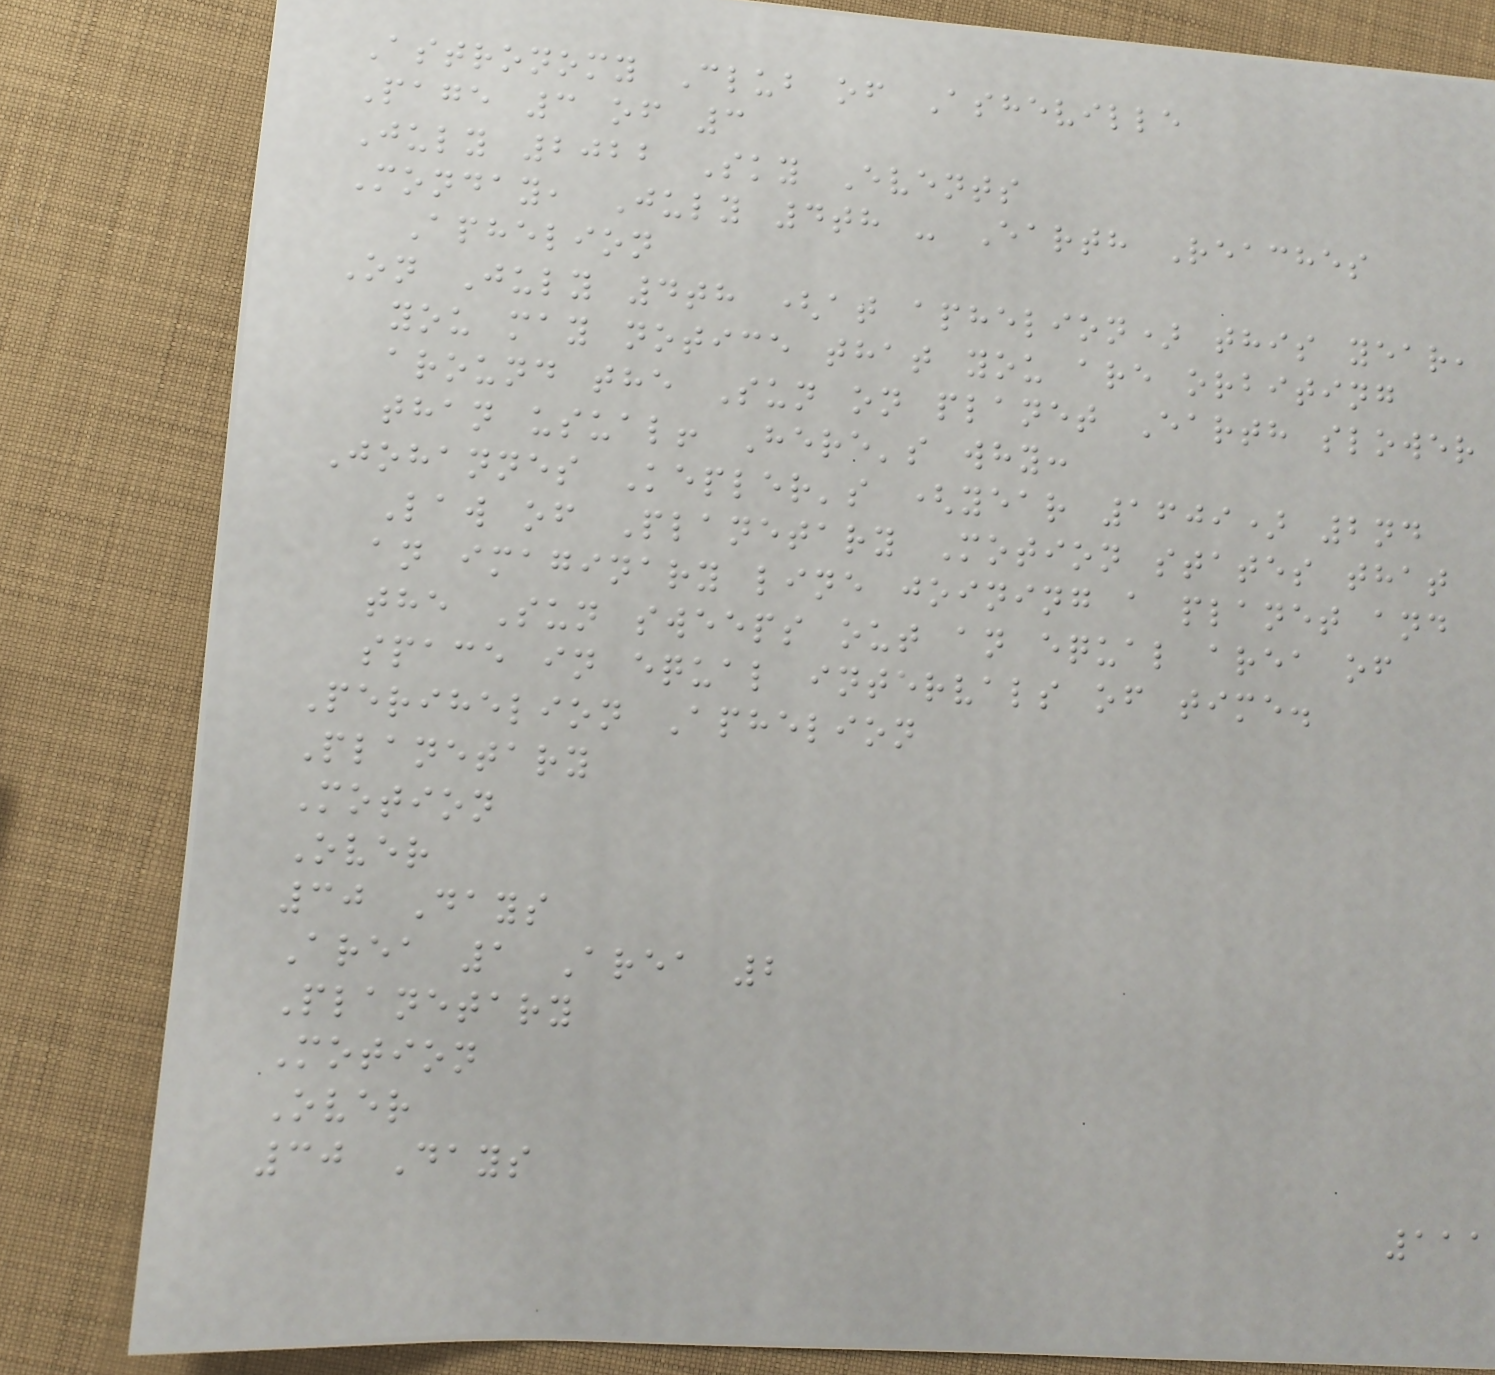Astronomy Club of Asheville
Page 3 of 3
July 2022 Sky Events
Monday, July 4th - Earth Reaches
Aphelion
On July 4th (at aphelion) this year,
you may notice that you are orbiting
around the Sun on planet Earth slower
than usual! Here's why:
Johannes Kepler's (year 1609) 2nd
Law of Planetary Motion states that
an imaginary line joining a planet and
the Sun sweeps out an equal area of
space in equal intervals of time.
Perihelion Aphelion
Planetary
Motion
Over
30 Days
Area 1 Area 2
Planetary
Motion
Over
30 Days
111
